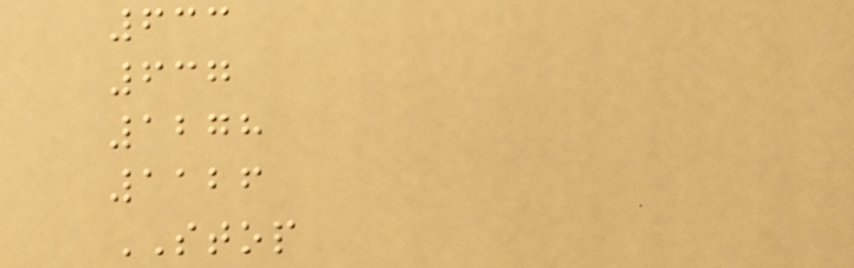633
637
1278
1126
STOP
